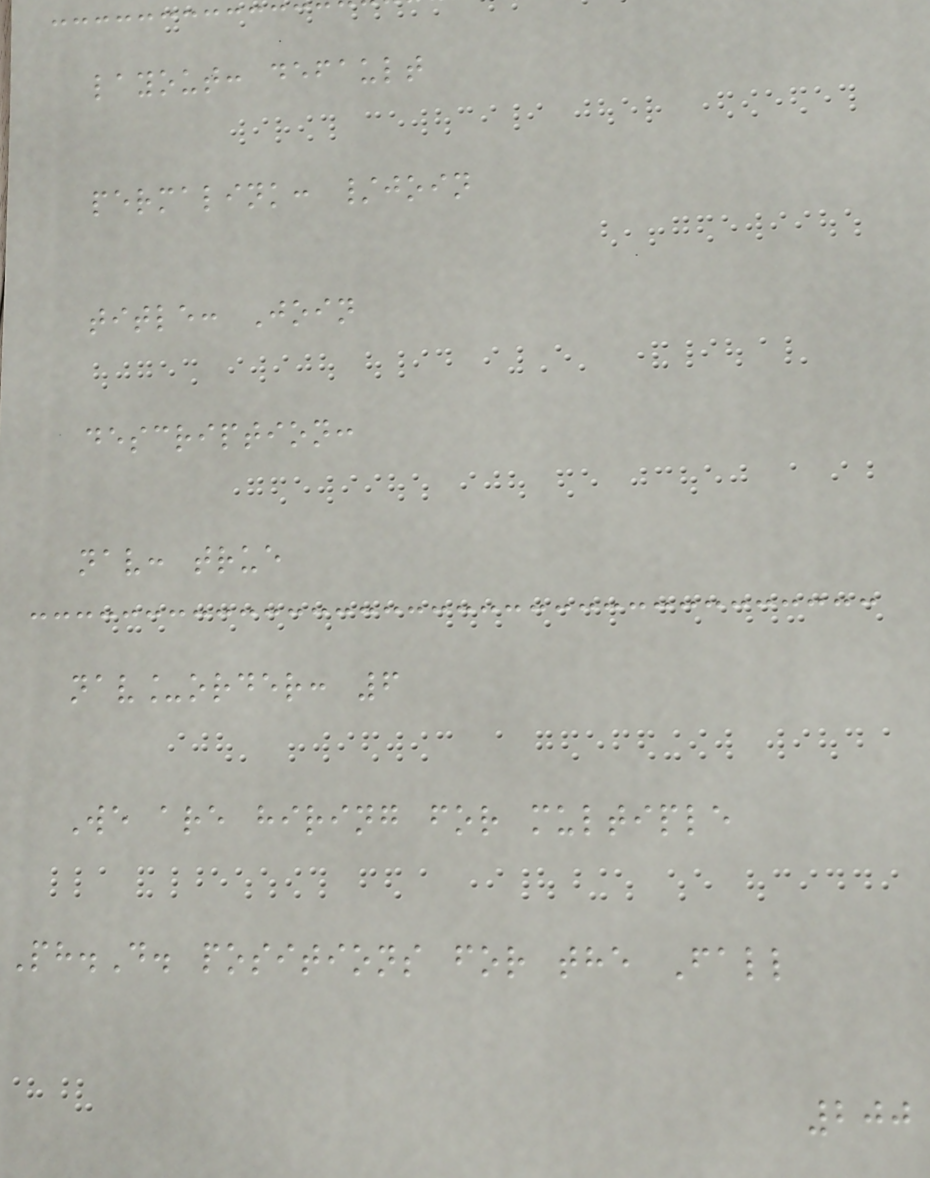layout: default
permalink: /join
title: Join
description:
nav: true
nav_order: 6
We are hiring for multiple
Ph.D. positions for the Fall
200
